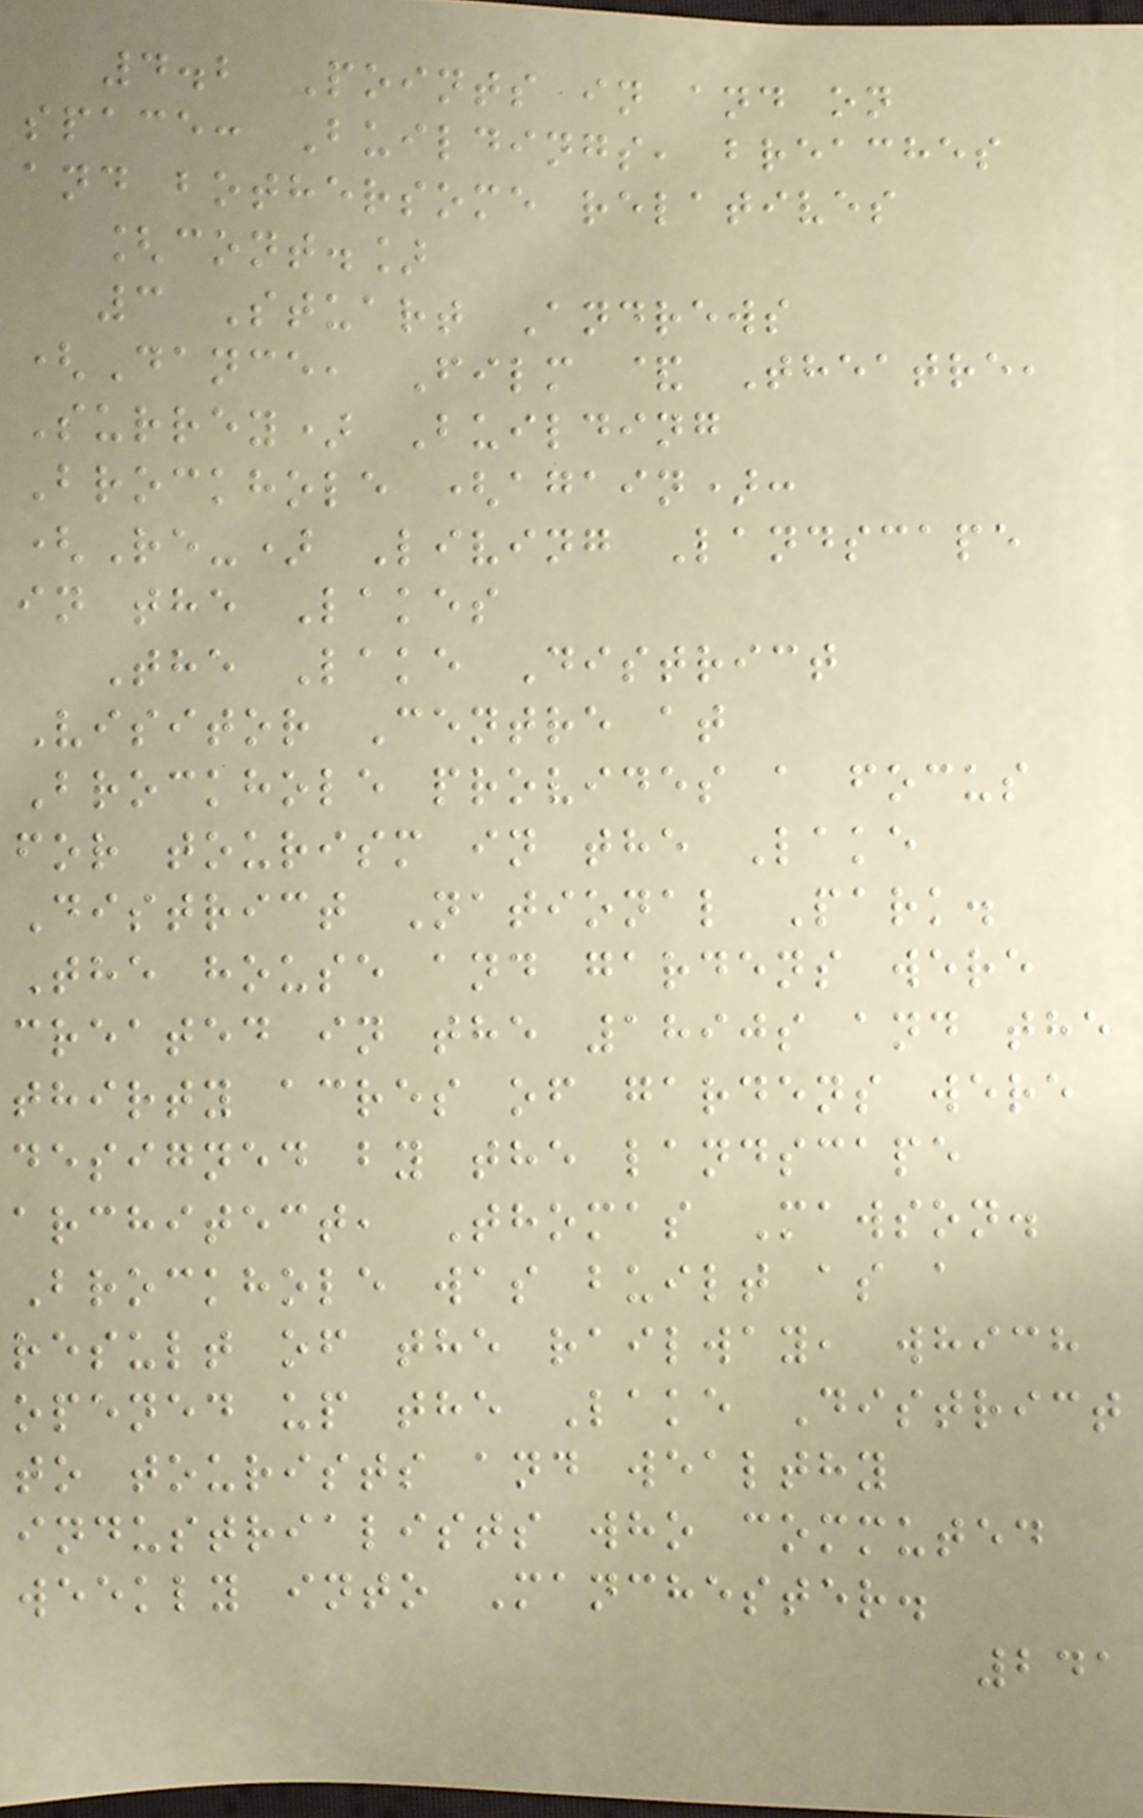4.2 Points in and on
space: Buildings, breaches
and bothersome relatives
[cont.]
3 Stuart Andrews
(Dance, Film & Theatre,
Surrey) Building
Brockhole (again):
(Re-) Living Landscape
in the Lakes
The Lake District
Visitor Centre at
Brockhole provides a focus
for tourism in the Lake
District National Park.
The house and gardens were
created in the 1890s and the
thirty acres of gardens were
designed by the landscape
architect, Thomas Mawson.
Brockhole was built as a
result of the railway, which
opened up the Lake District
to tourists and wealthy
industrialists who commuted
weekly into Manchester.
241
